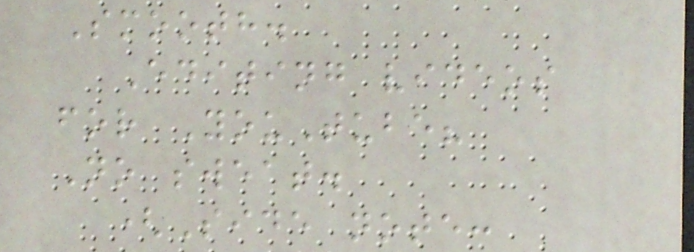Smooth.
Editing videos
for YouTube?
No sweat.
(Side note:
